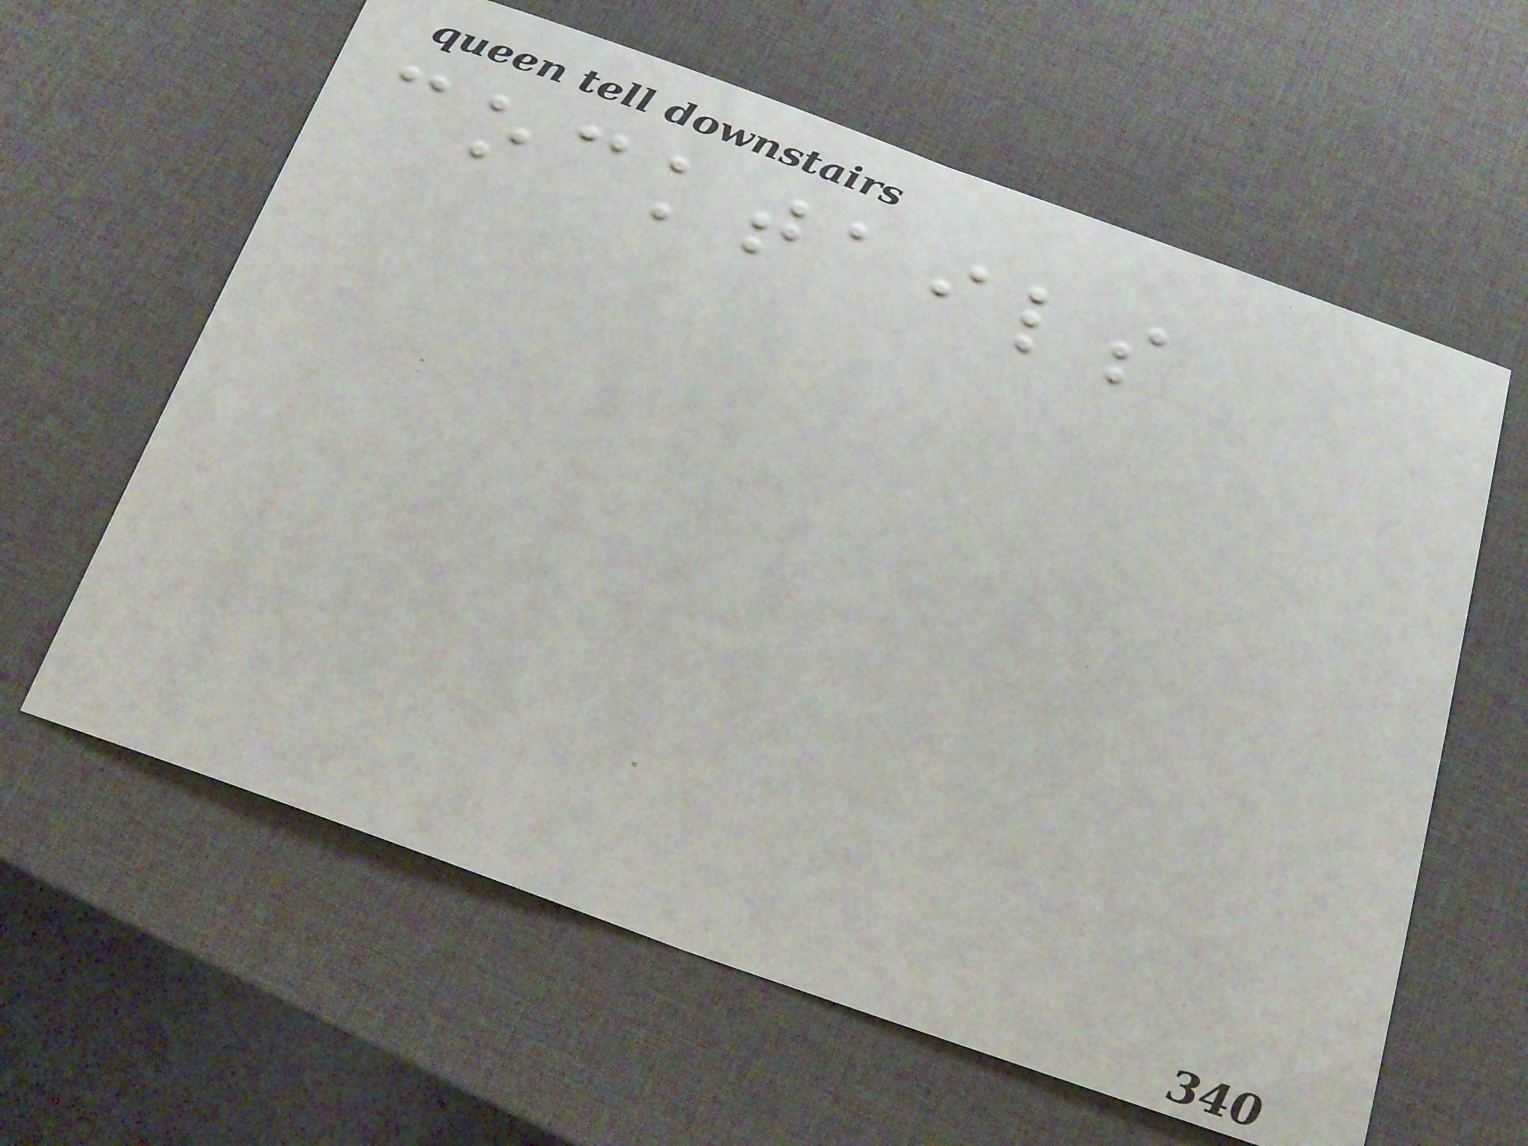cocktails
